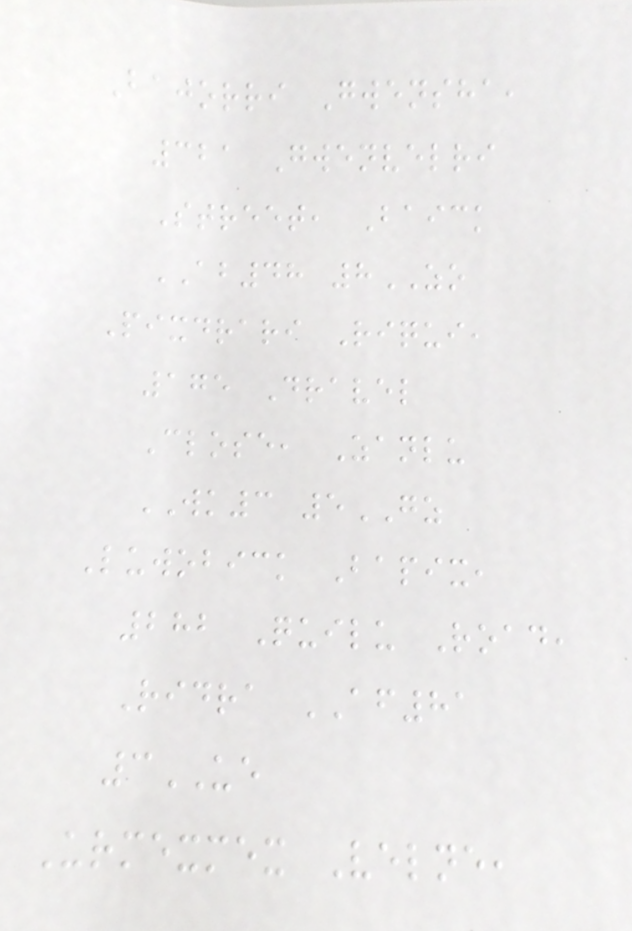Bajorri Gwensha,
321 Gwenvelri
Street, Baick
AB48 8ZO
Pixdrari Riqui,
175 Dravel
Close, Zanlu
WK3 5GZ
Luwobick Bapix,
282 Quilu Road,
Ridra AF81
3UE
Urmexmex Velne,
